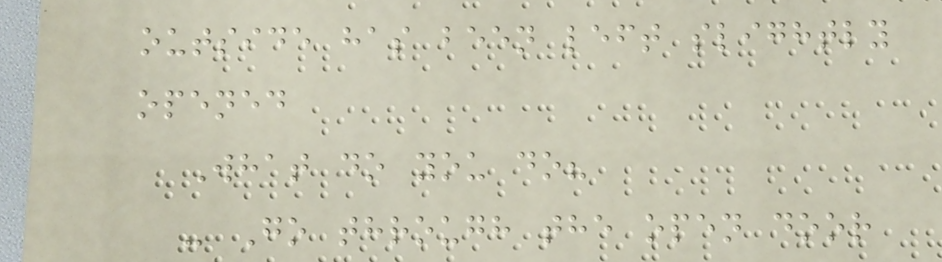outside has been left slightly
opened
What do you do?
- Go through the open door
